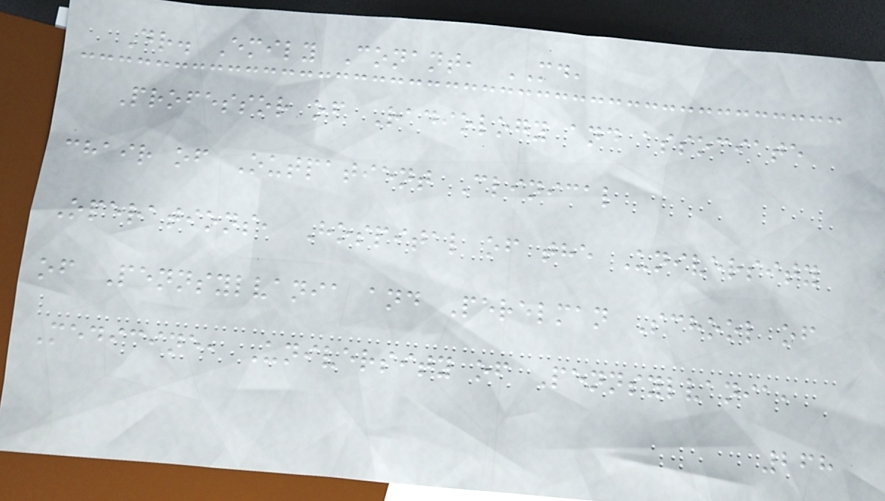Dr. Emily Conant, MD,
Professor of Radiology and associate
chair of Outpatient Clinical
Operations, Hospital of the University
of Pennsylvania and Perelman School of
Medicine, University of Pennsylvania,
268
